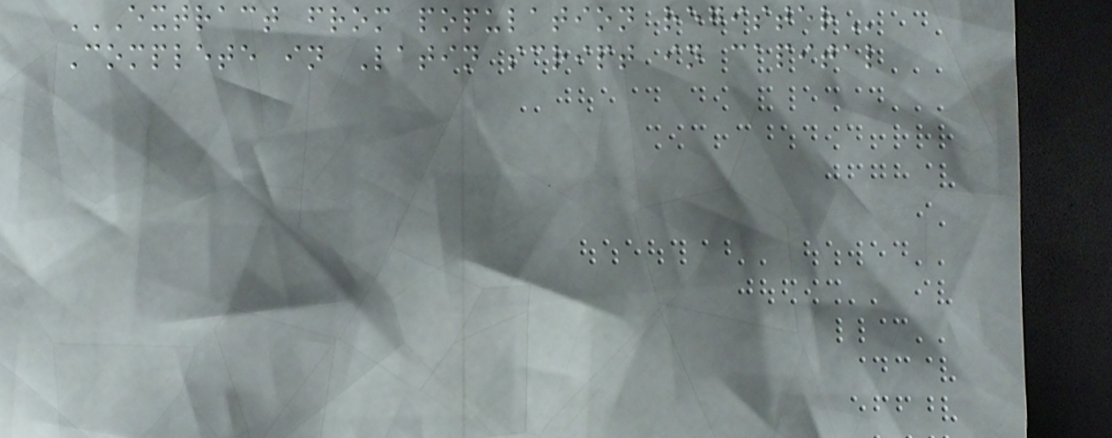EXTRACT FROM POPULATION REGISTER
Complete in Latin script in capital
